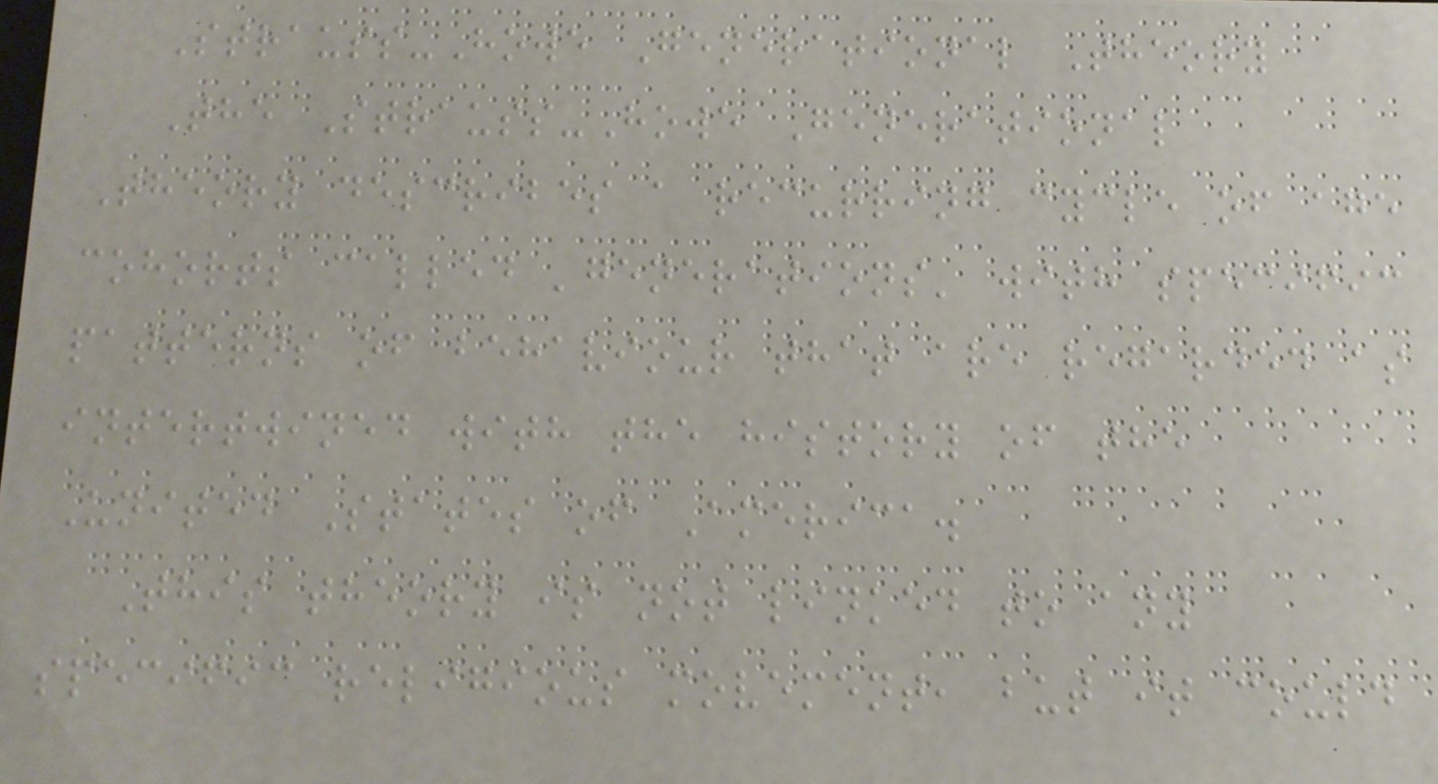Strauss-Howe Generational Theory
The Strauss-Howe Generational
Theory describes a recurring cycle of age
cohorts called 'generations' with specific
patterns of behaviour that are regarded as
intertwined with the history of the
United States of America.
This theory is not linked to any
specific religious movement, but it could
